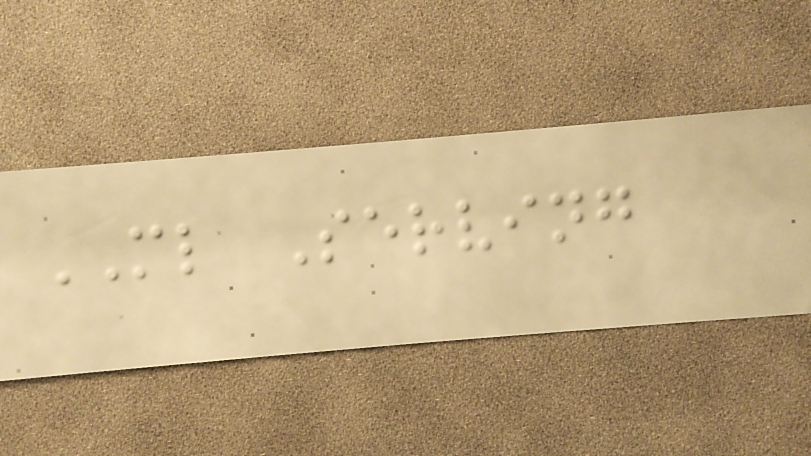ML Serving
